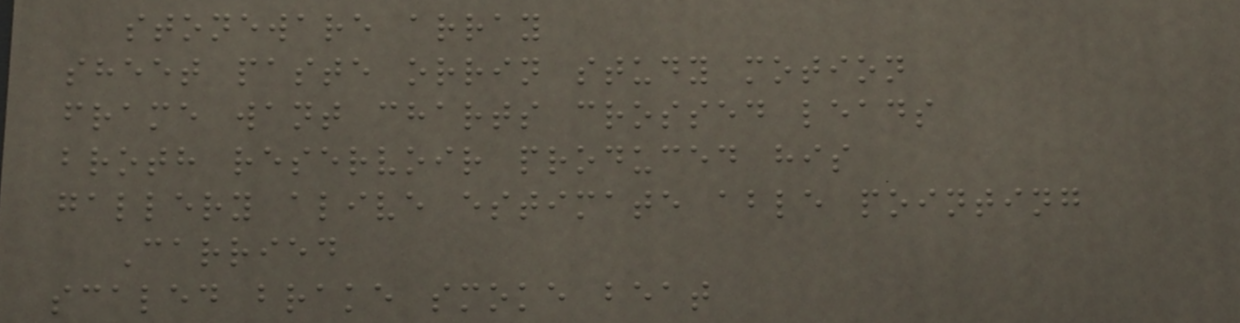stoneware array
sheet paste orrin study motion
frame want charts crossed leads
broth reservoir produced his
gallery alive estimate able pointing
Carried
scaled brake smoke beat
